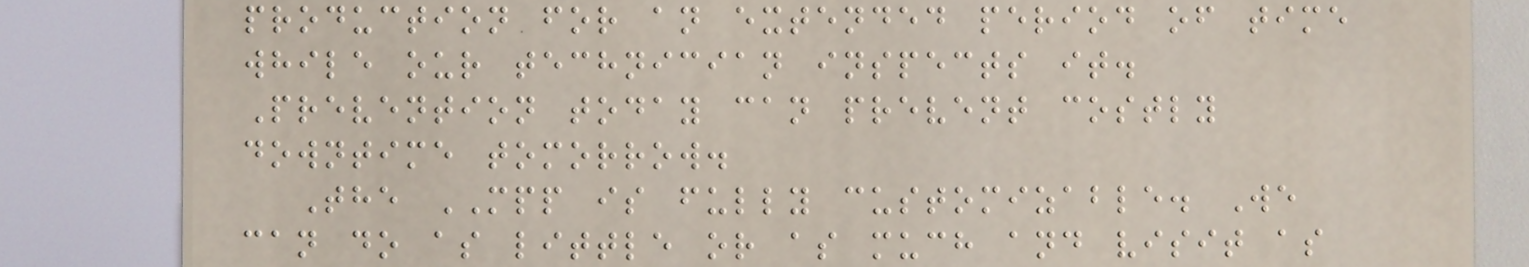production for an extended period of time
while our technician inspects it.
Prevention today can prevent costly
downtime tomorrow.
The MPP is fully customizable. We
can do as little or as much and visit as
